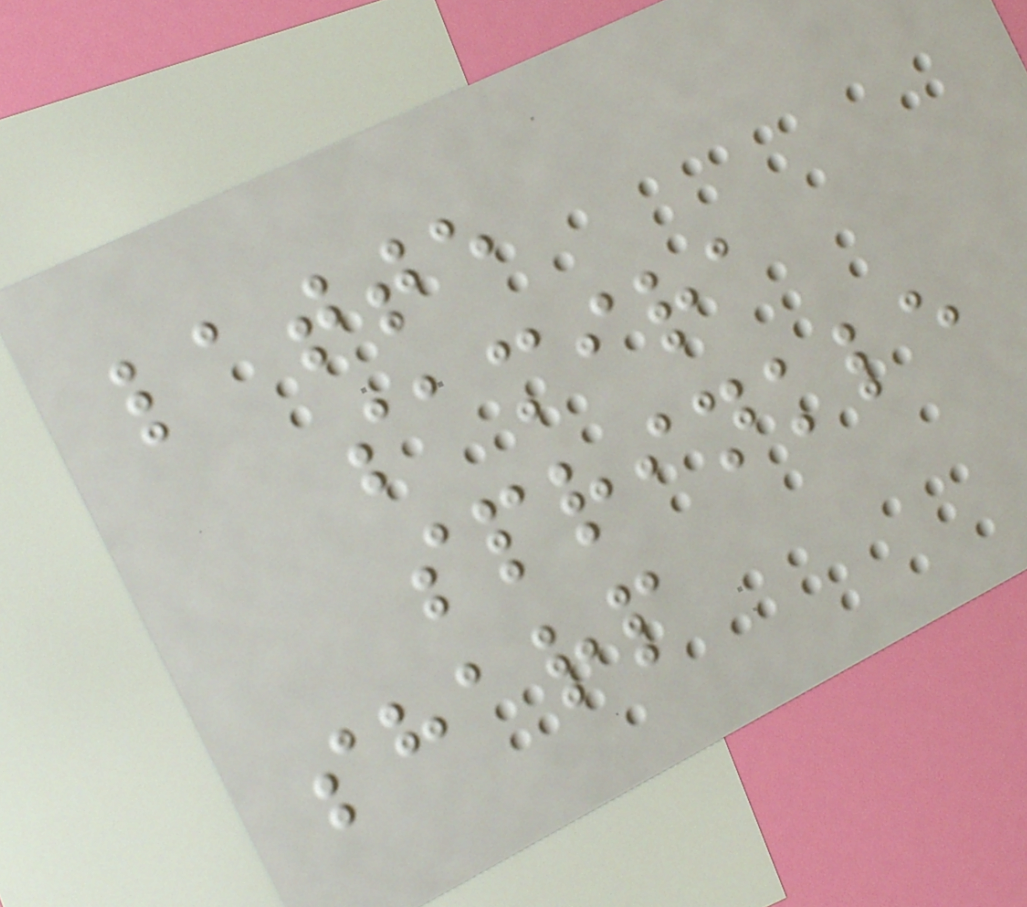latte
samira
sprinkle
sharp
